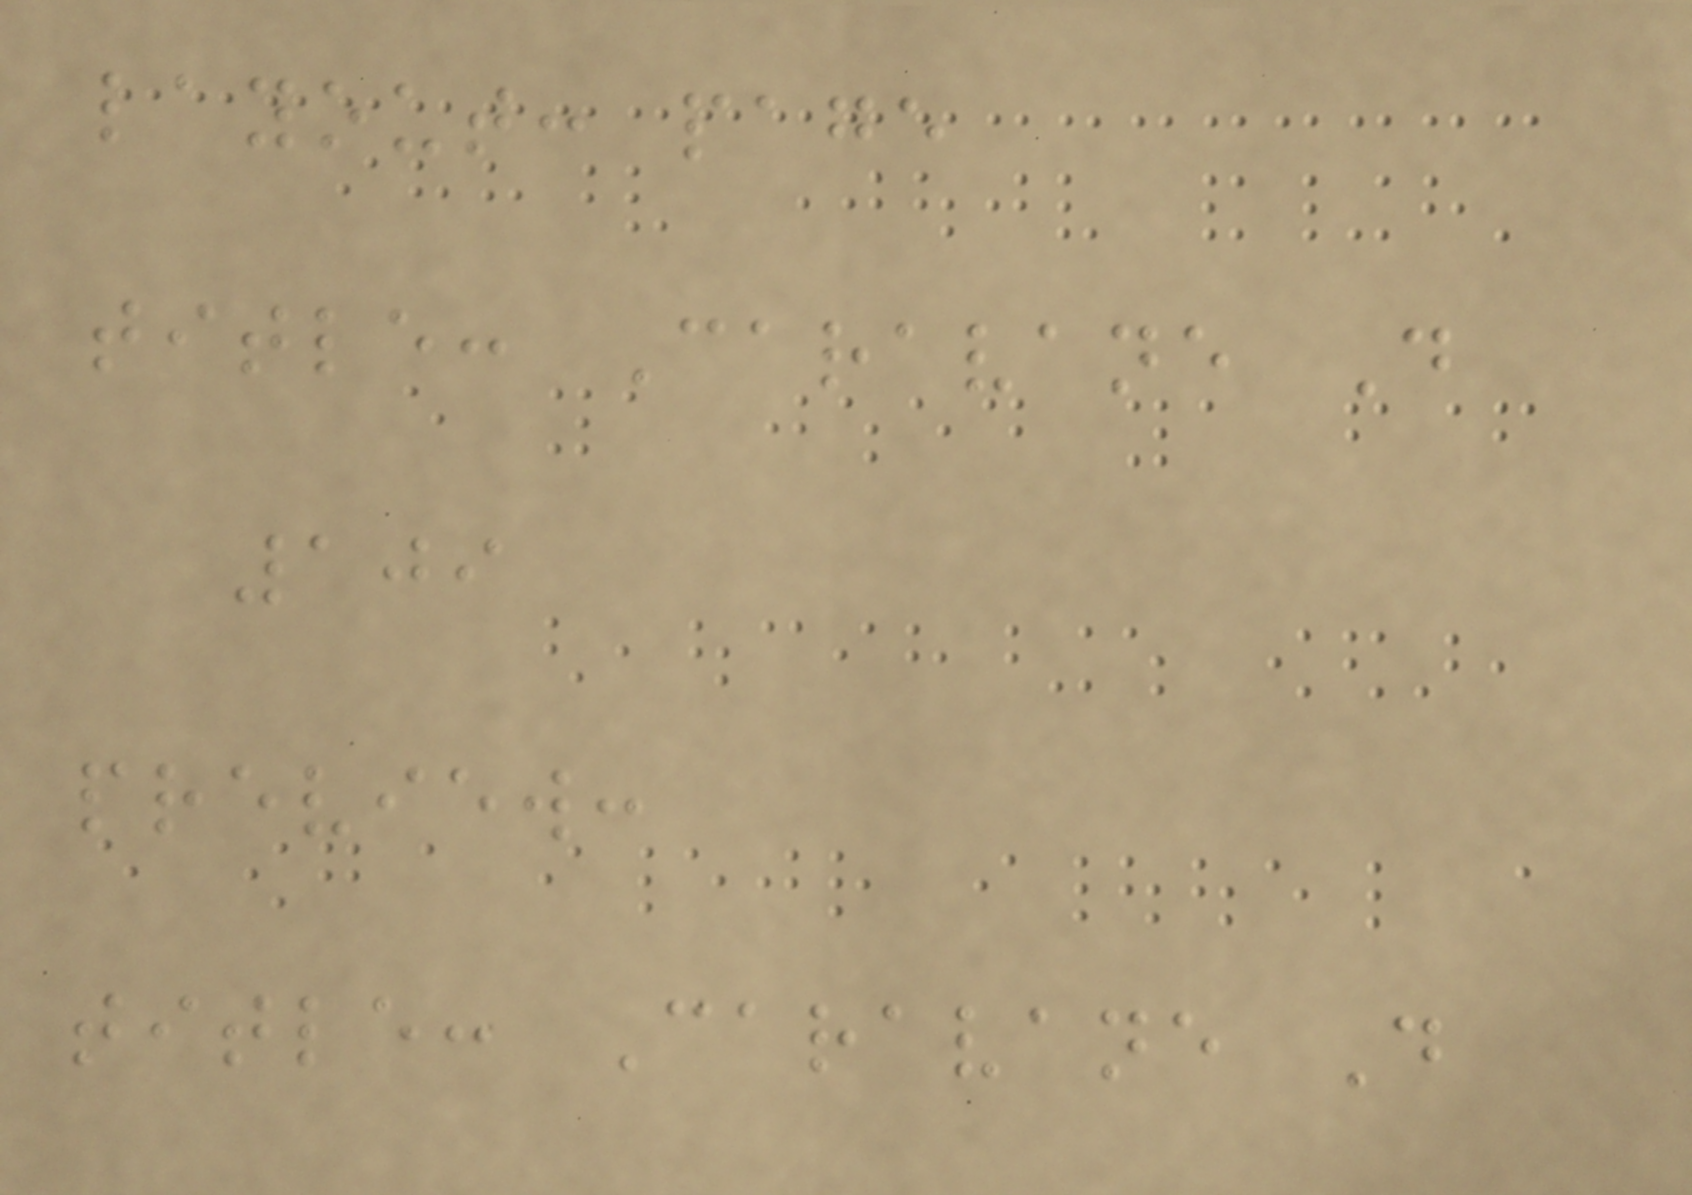layout: page
title: Caravane D
109
preview:
title: Caravane D
